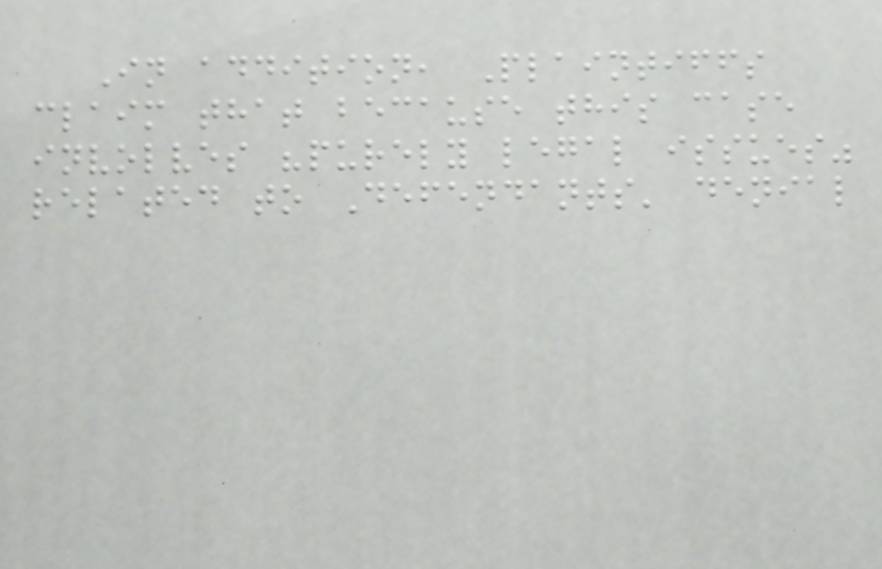In addition, Plaintiffs
claim that because this case
involves "purely legal issues"
related to Defendants' denial
